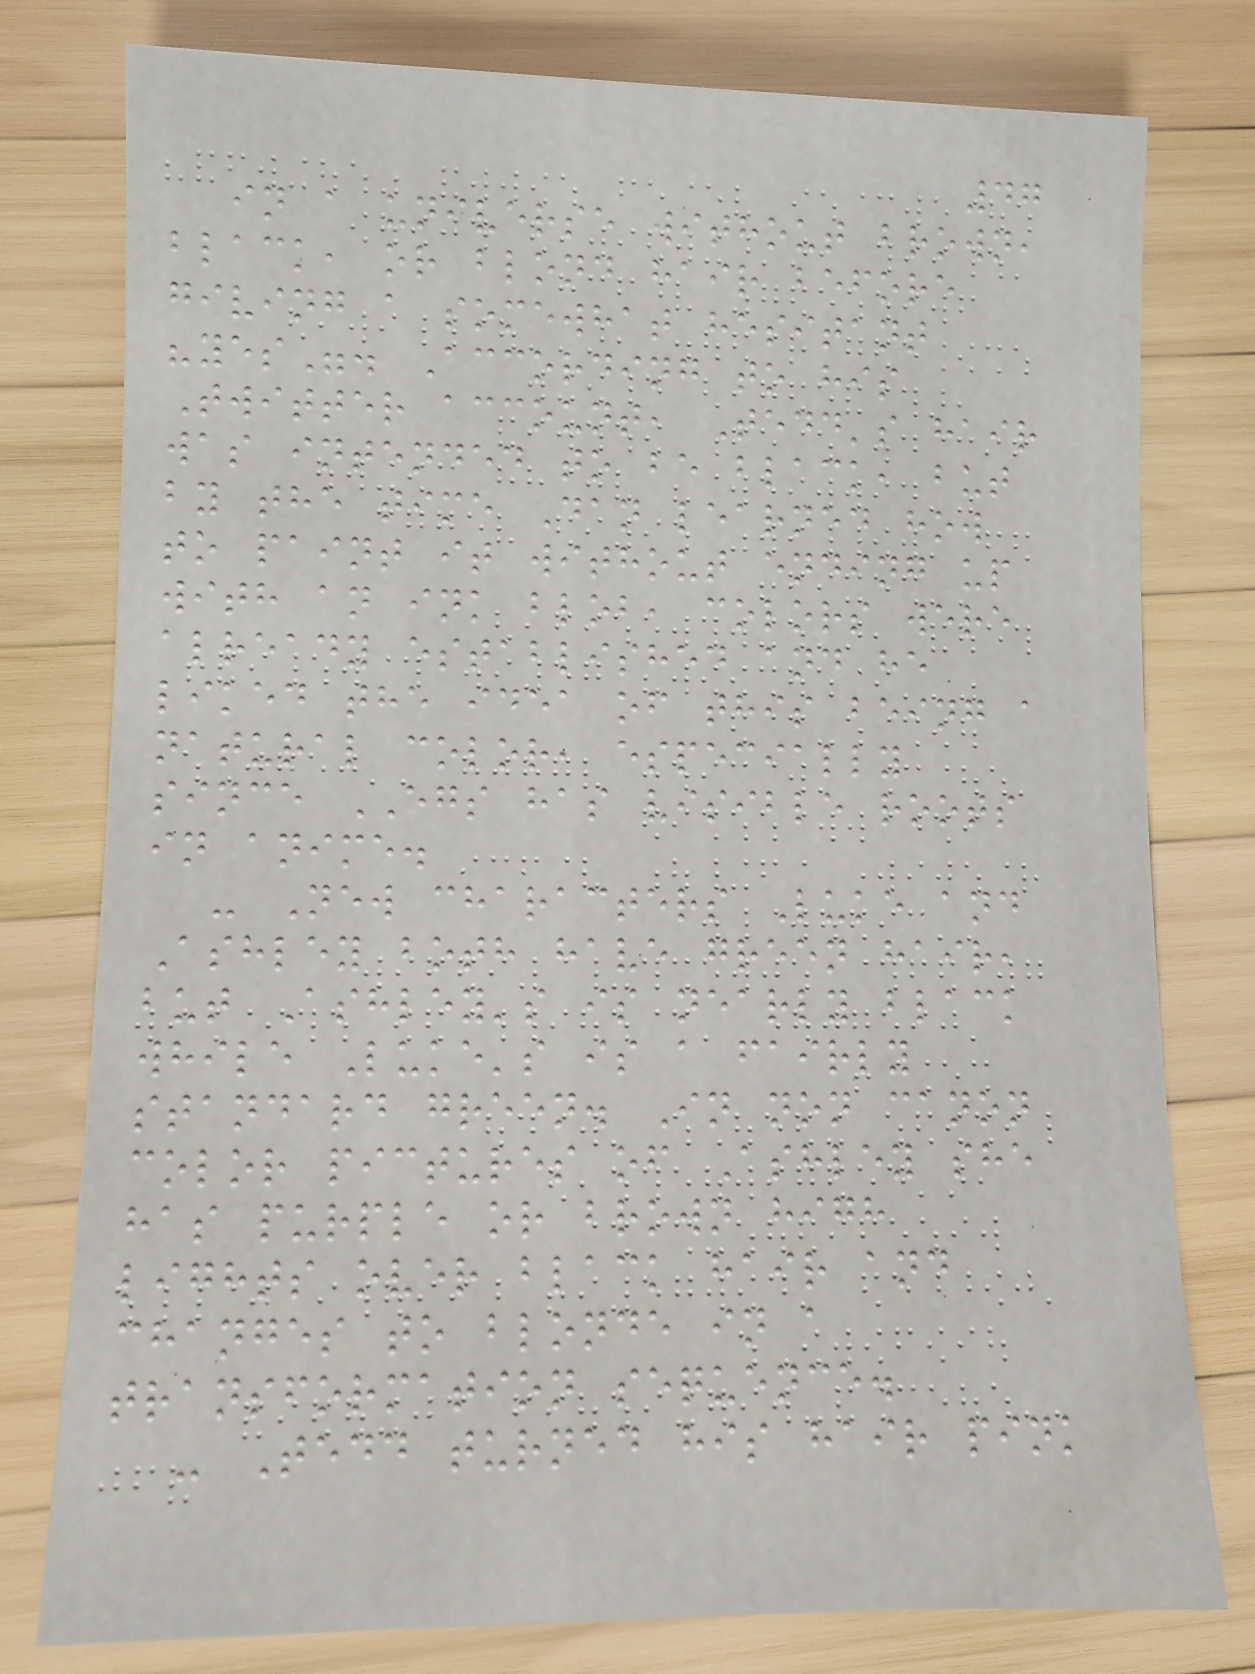47
in a universe without brown,
black, or blond hair before
giving a somewhat hesitant
"yes". According to his
Twitter account, Tedd's hair
was intended to be black, but
by the time Dan learned how
to paint it without ending up
with an ink blob, colors were
already established and he
liked the idea of this being a
natural color, especially
since EGS has visible roots
in anime.
- New characters Luke and
Ashley both have green hair,
but Ashley's is nearly black
while Luke's is a fairly
standard green. In non canon
color pictures of Ashley she
has purple or brown high
lights over black hair and
changes to blonde in a
transformation sequence.
- Tedd turned his hair pink
